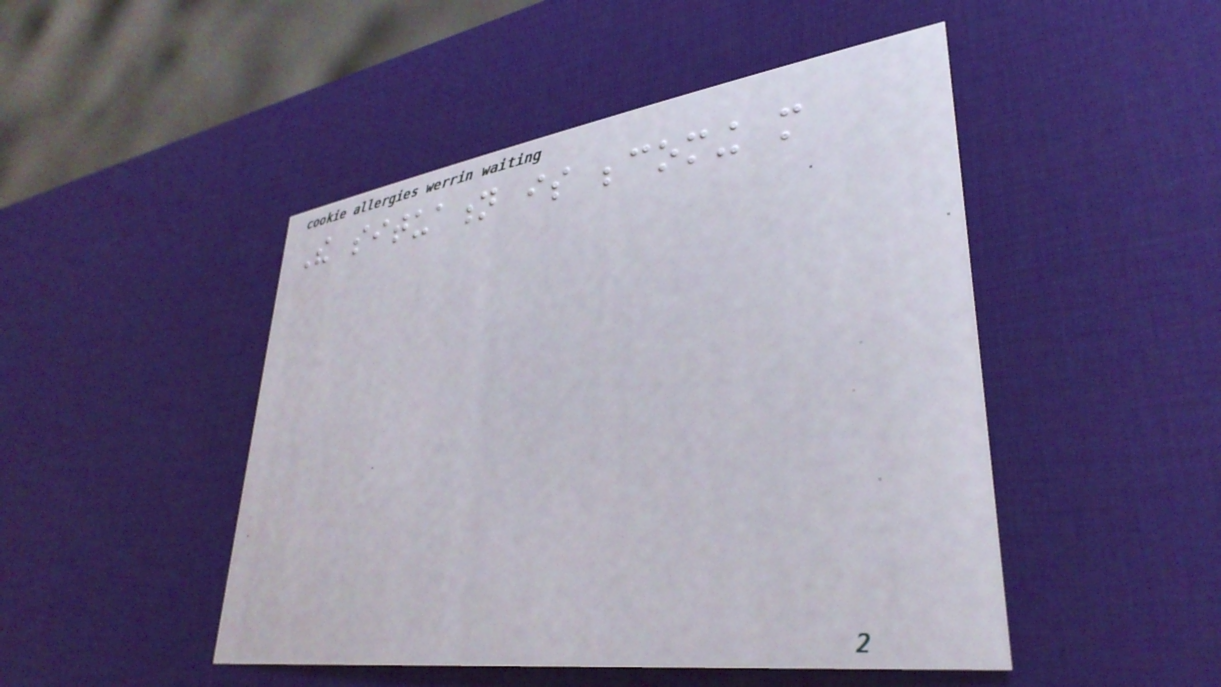The situation is becoming more
